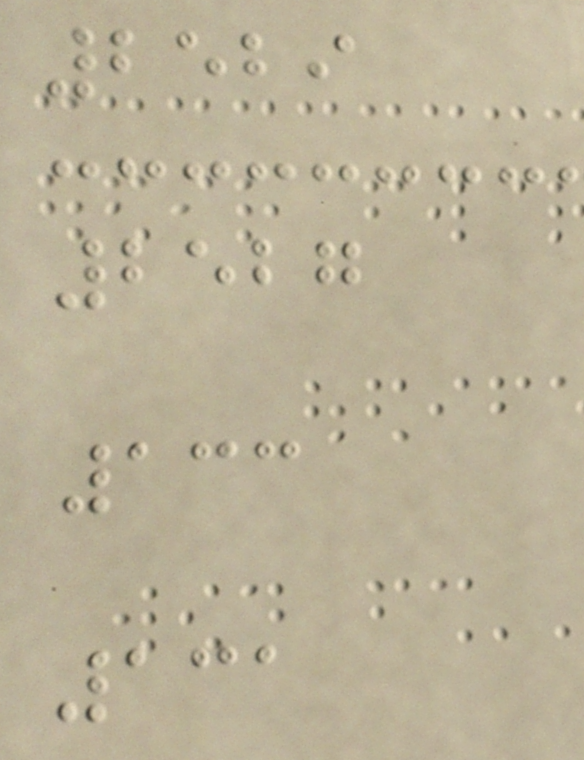2529
2527
133
131
